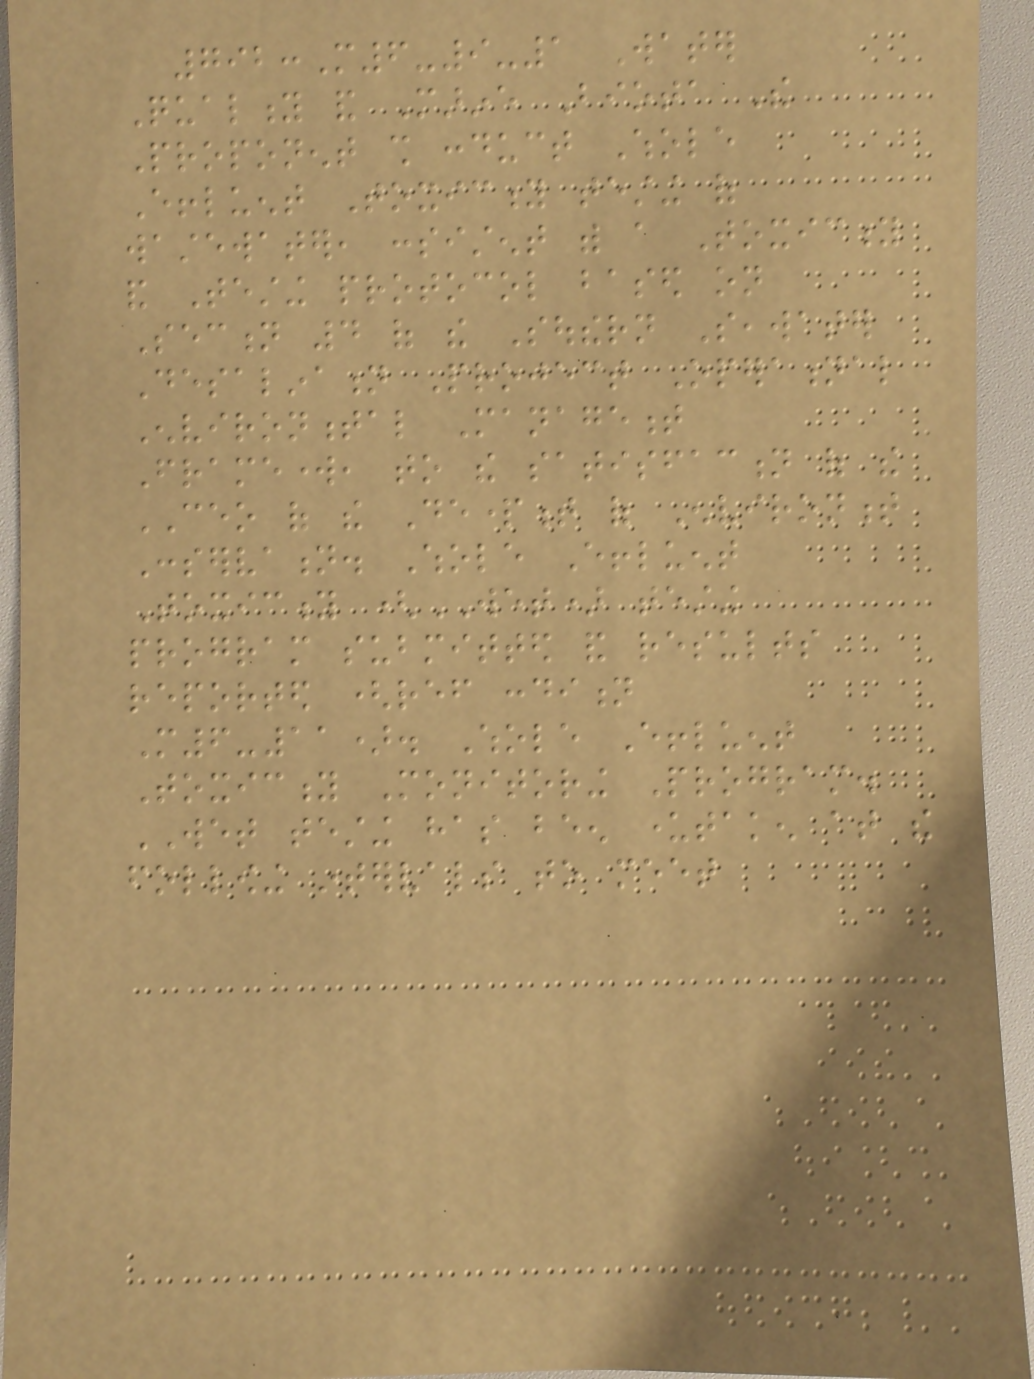792:M6-9-1 Water
Quality and Marine Biota The
Proponent shall conduct Whole
Effluent Toxicity testing of
wastewater, consistent with a Toxicity
and Testing protocol based on
Section 4 of the Southern Seawater
Desalination Project Operational
Environmental Management
Framework, to the satisfaction of the
CEO of the Department of Environment
Conservation. Whole Effluent
Toxicity (WET) testing
program submitted and results
reported (ref condition
M6-11). Whole Effluent
Toxicity Monitoring Program.
WET testing has been undertaken at the
following intervals to meet
